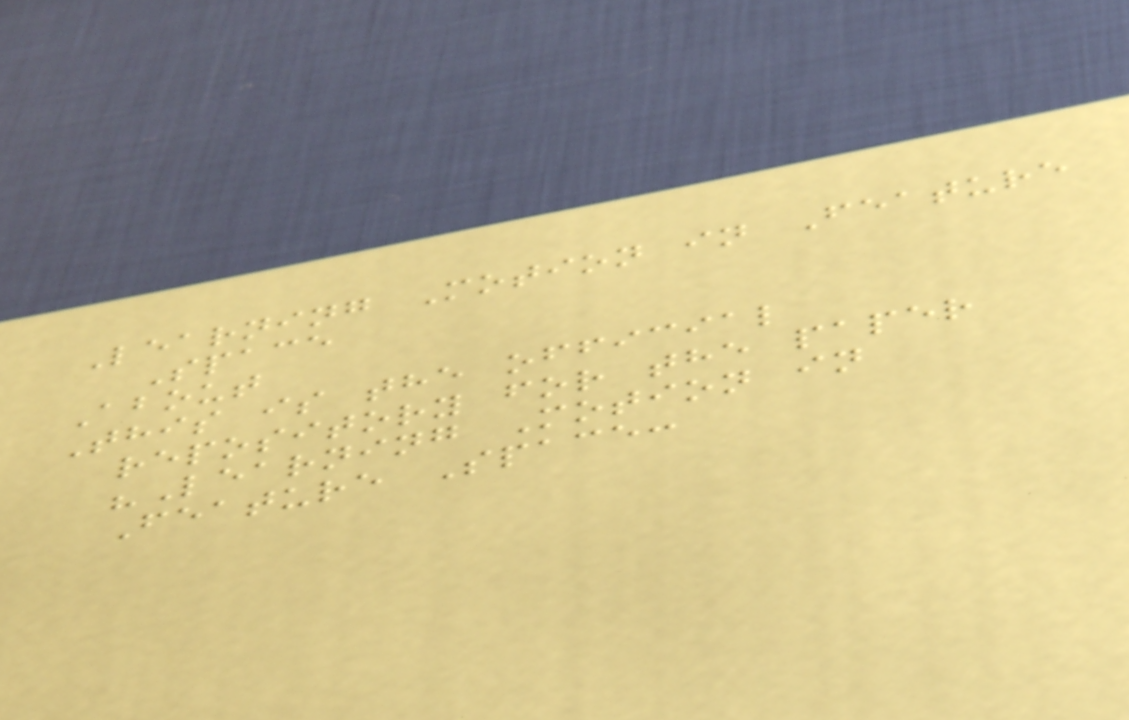Learning Motion in Feature
Space
About
This is the official
repository for the paper
"Learning Motion in
Feature Space:
